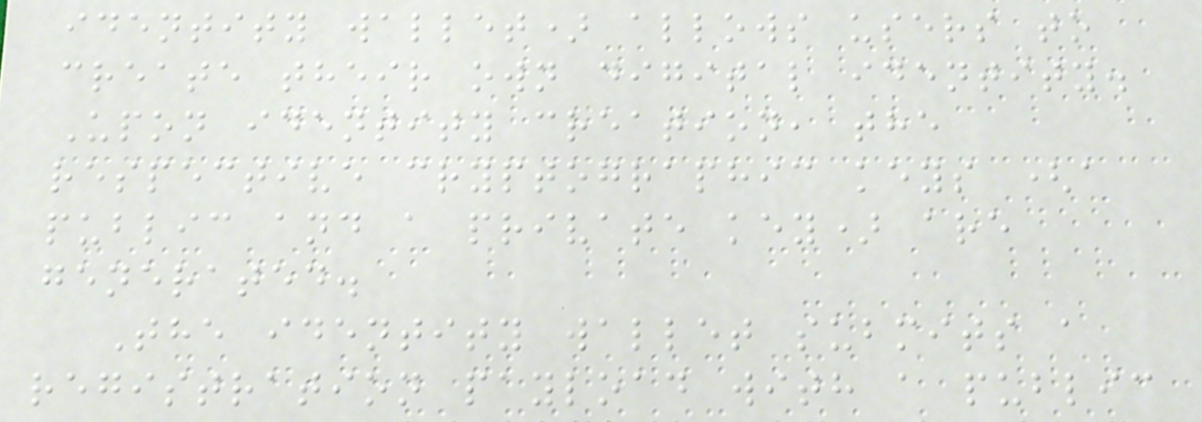identity wallet) allows users to
create their own digital identity.
Upon identity creation, the
respective cryptographic keys (a
public and a private key) are
generated.
The identity wallet submits a
registration payload with a public
